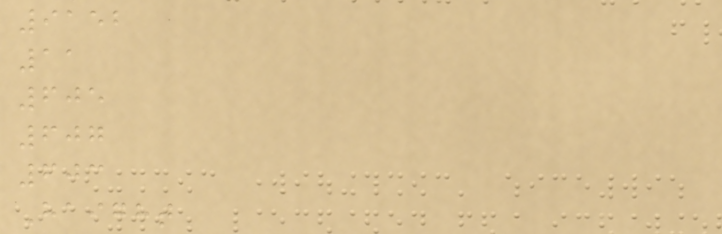9152
11
605
607
603
Haight
